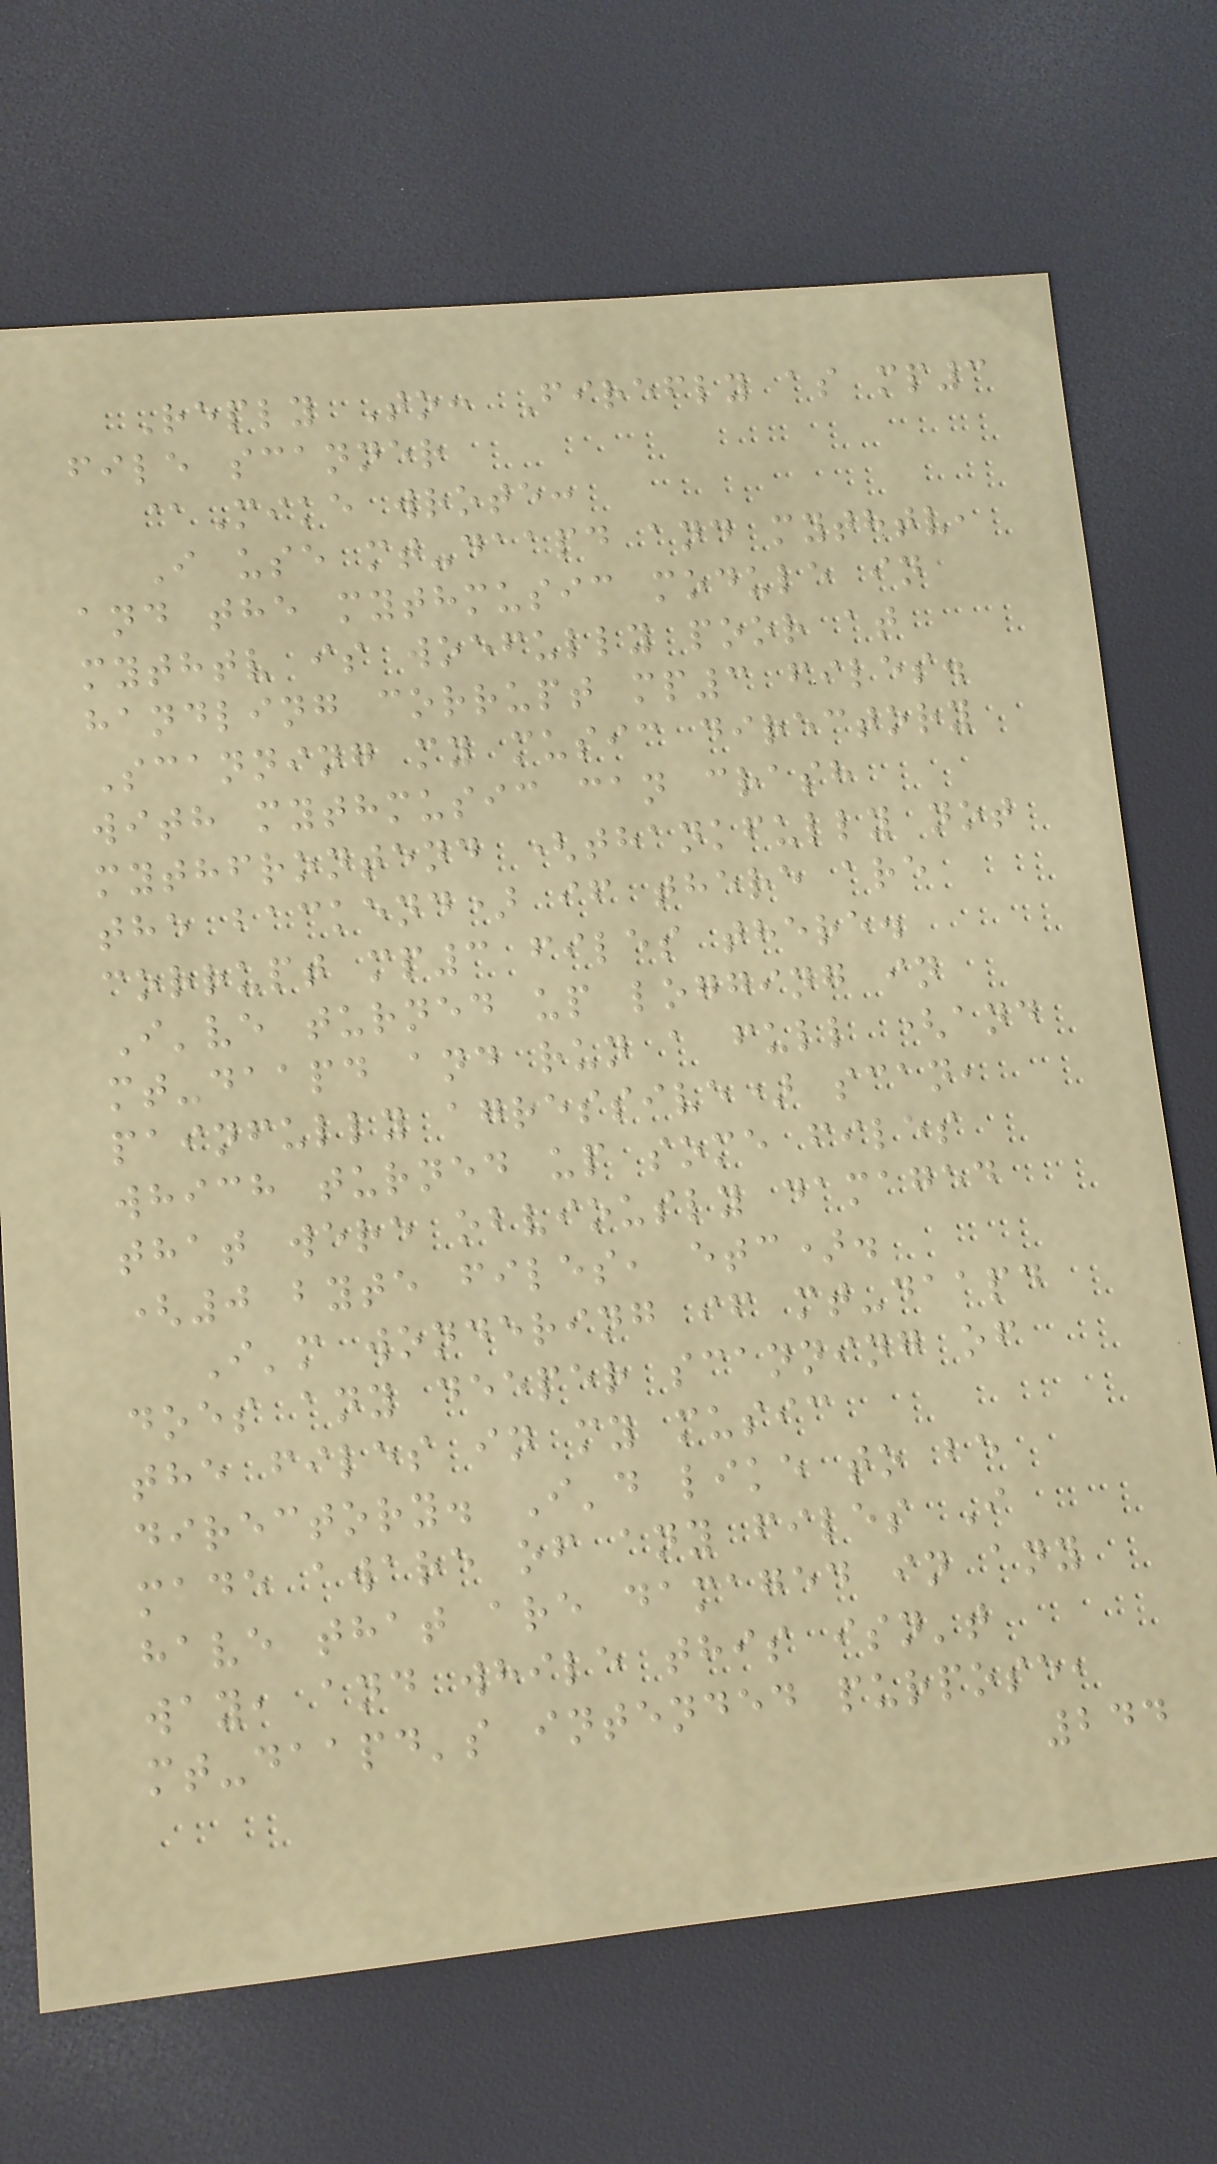Reply To: Firefly as mp3
file scanner
@Mike wrote:
I use mt-daapd and mythtv,
and the mythmusic module in
mythtv is woefully poor at
handling corrupt mp3 files.
Scanning my music directory
with mythmusic can crash
mythfrontend (thankfully not
the backend) if there are
corrupt mp3 files there.
I've turned up logging in
mt-daapd and run a full (and
painfully agressive) scan,
which turned up some files
that were obviously damaged
(0 byte files, etc).
I'm wondering if mt-daapd
does any deeper scanning of
the files in my music
directory. I'd like to be
made aware of any files I
have that are damaged in any
way, and while this isn't
mt-daapd's intended purpose,
244
